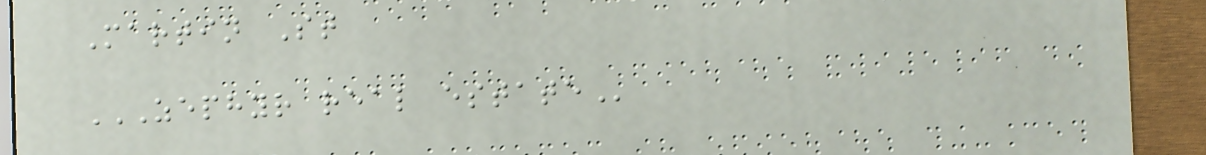Martin St
ZEPHYR REAL ESTATE
